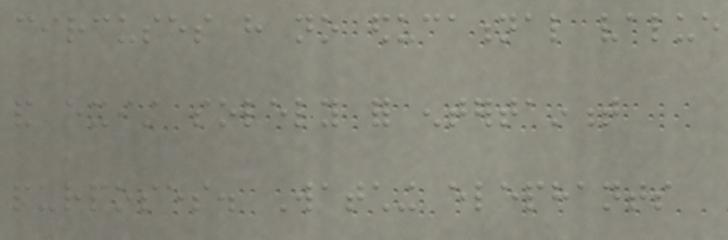circuses have no educational value
and exist solely for entertainment
purposes. Watching elephants
